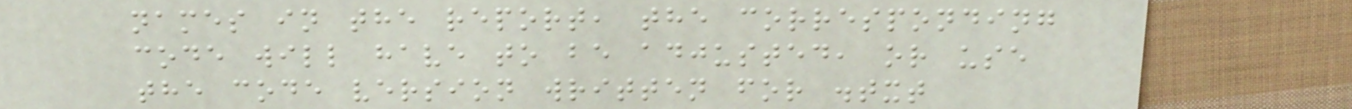names in the report, the corresponding
code will have to be adjusted, or use
the code version written for .txt
